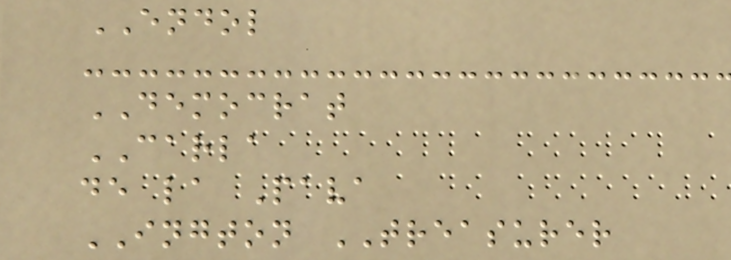ENDOL
DEMOCRAT
CARLA
de la Pava
INGTON TREASURER
